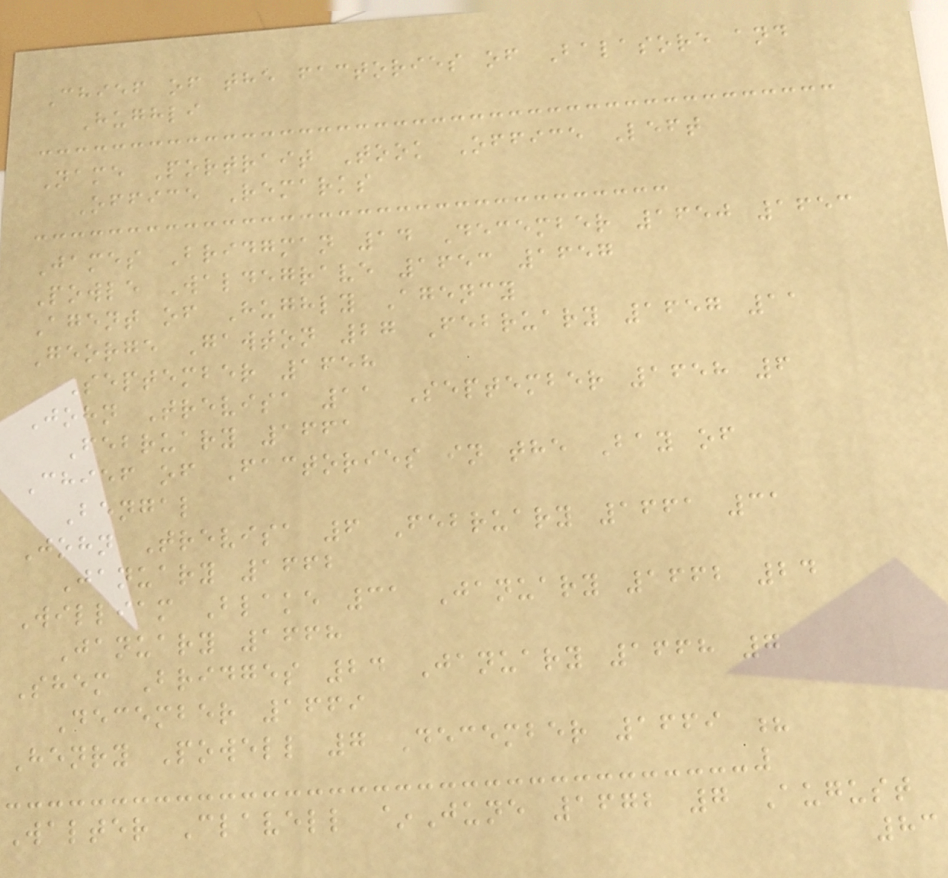Chief of the factories of Balasore and
Hughli
Name Portrait Took Office Left
Office Remarks
James Bridgman 14 December 1650 1653
Powle Waldegrave 1653 1657
Agent of Hughly Agency
George Gawton 27 February 1657 11
September 1658
John Trevisa 11 September 1658 6
February 1661
Chief of Factories in the Bay of
Bengal
John Trevisa 6 February 1661 31
January 1662
William Blake 31 January 1662 24
January 1668
Shem Bridges 24 January 1668 7
December 1669
Henry Powell 7 December 1669 ?
Walter Clavell ~June 1672 7 August
83
